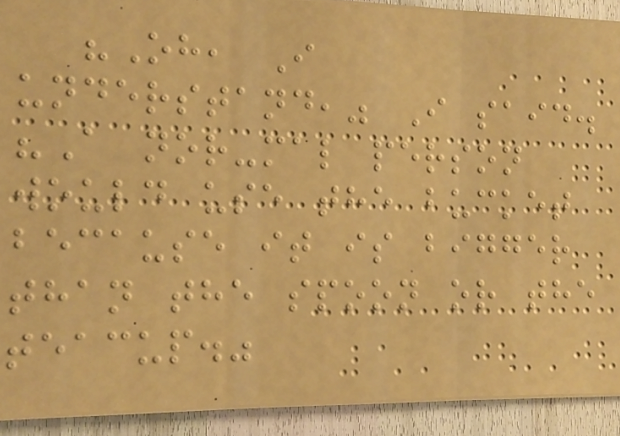"Oh, I
understand," I said.
"A nor-mal person
would use the bucket
because it is bigger
than the spoon or the
teacup."
